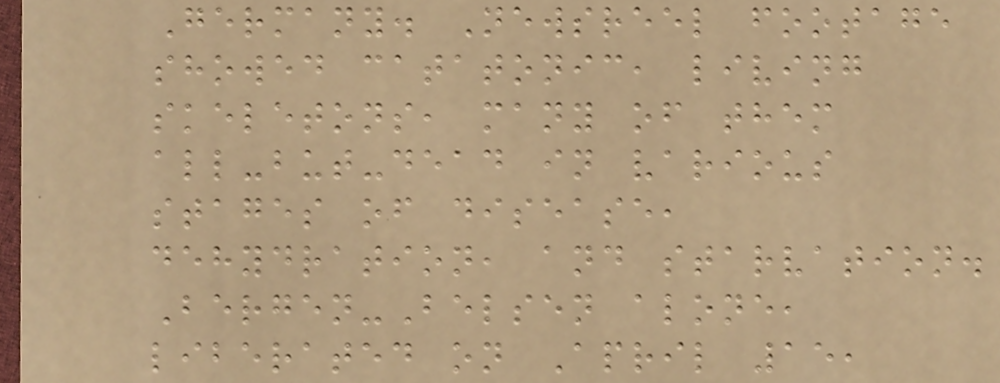Germany. Newsreel footage
showed catatonic, living
skeletons, many of them
all-but-dead in various
stages of disease,
dehydration, and starvation.
Bergen-Belsen alone,
liberated on April 15,
